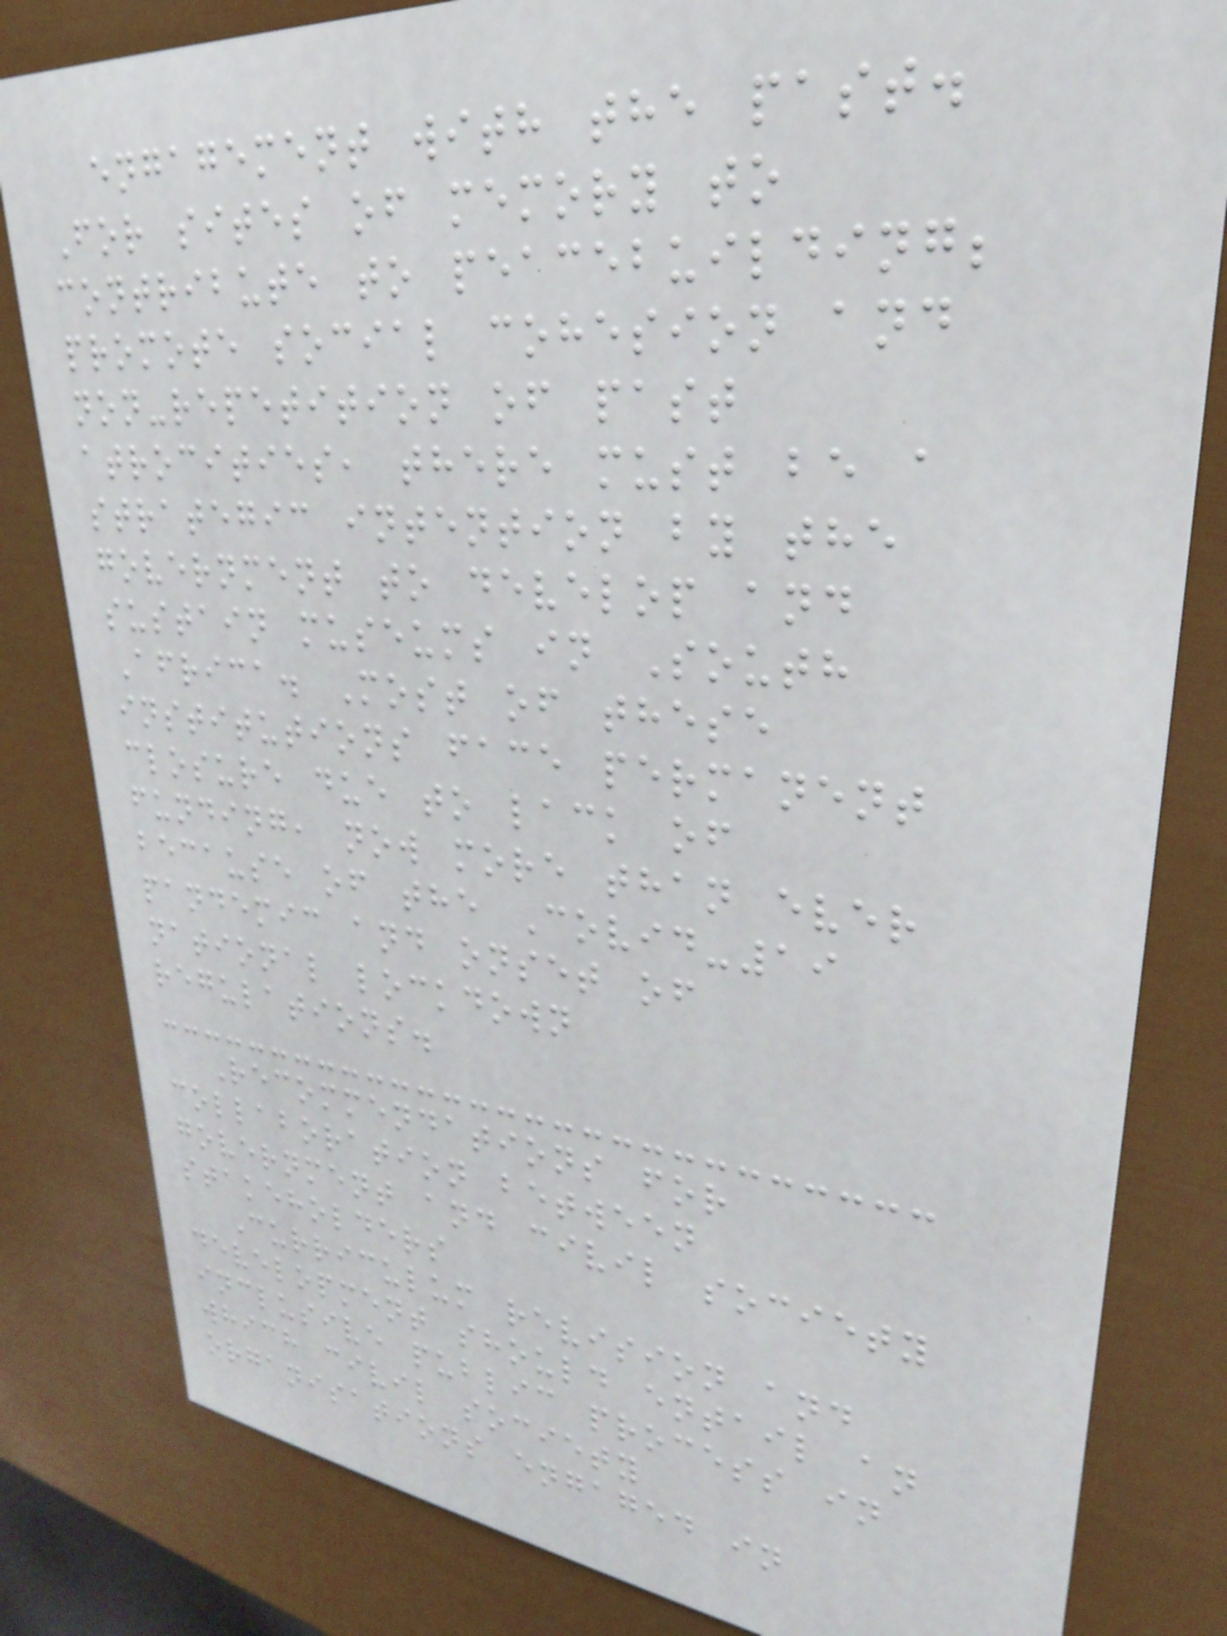engagement with the past.
For sites of memory to
contribute to peacebuilding;
promote social cohesion and
non-repetition of past
atrocities, there must be a
strategic intention by the
government to develop and
sustain museums in South
Africa. Most of these
institutions face permanent
closure due to lack of
funding, now more than ever
because of the Covid-19
pandemic and onset of
national lockdown
regulations.
Recommendations for
collaboration between
government and civil society
stakeholders
Curriculum revision and
development should entail an
inclusive public process in
which civil society
organisations engaged in
